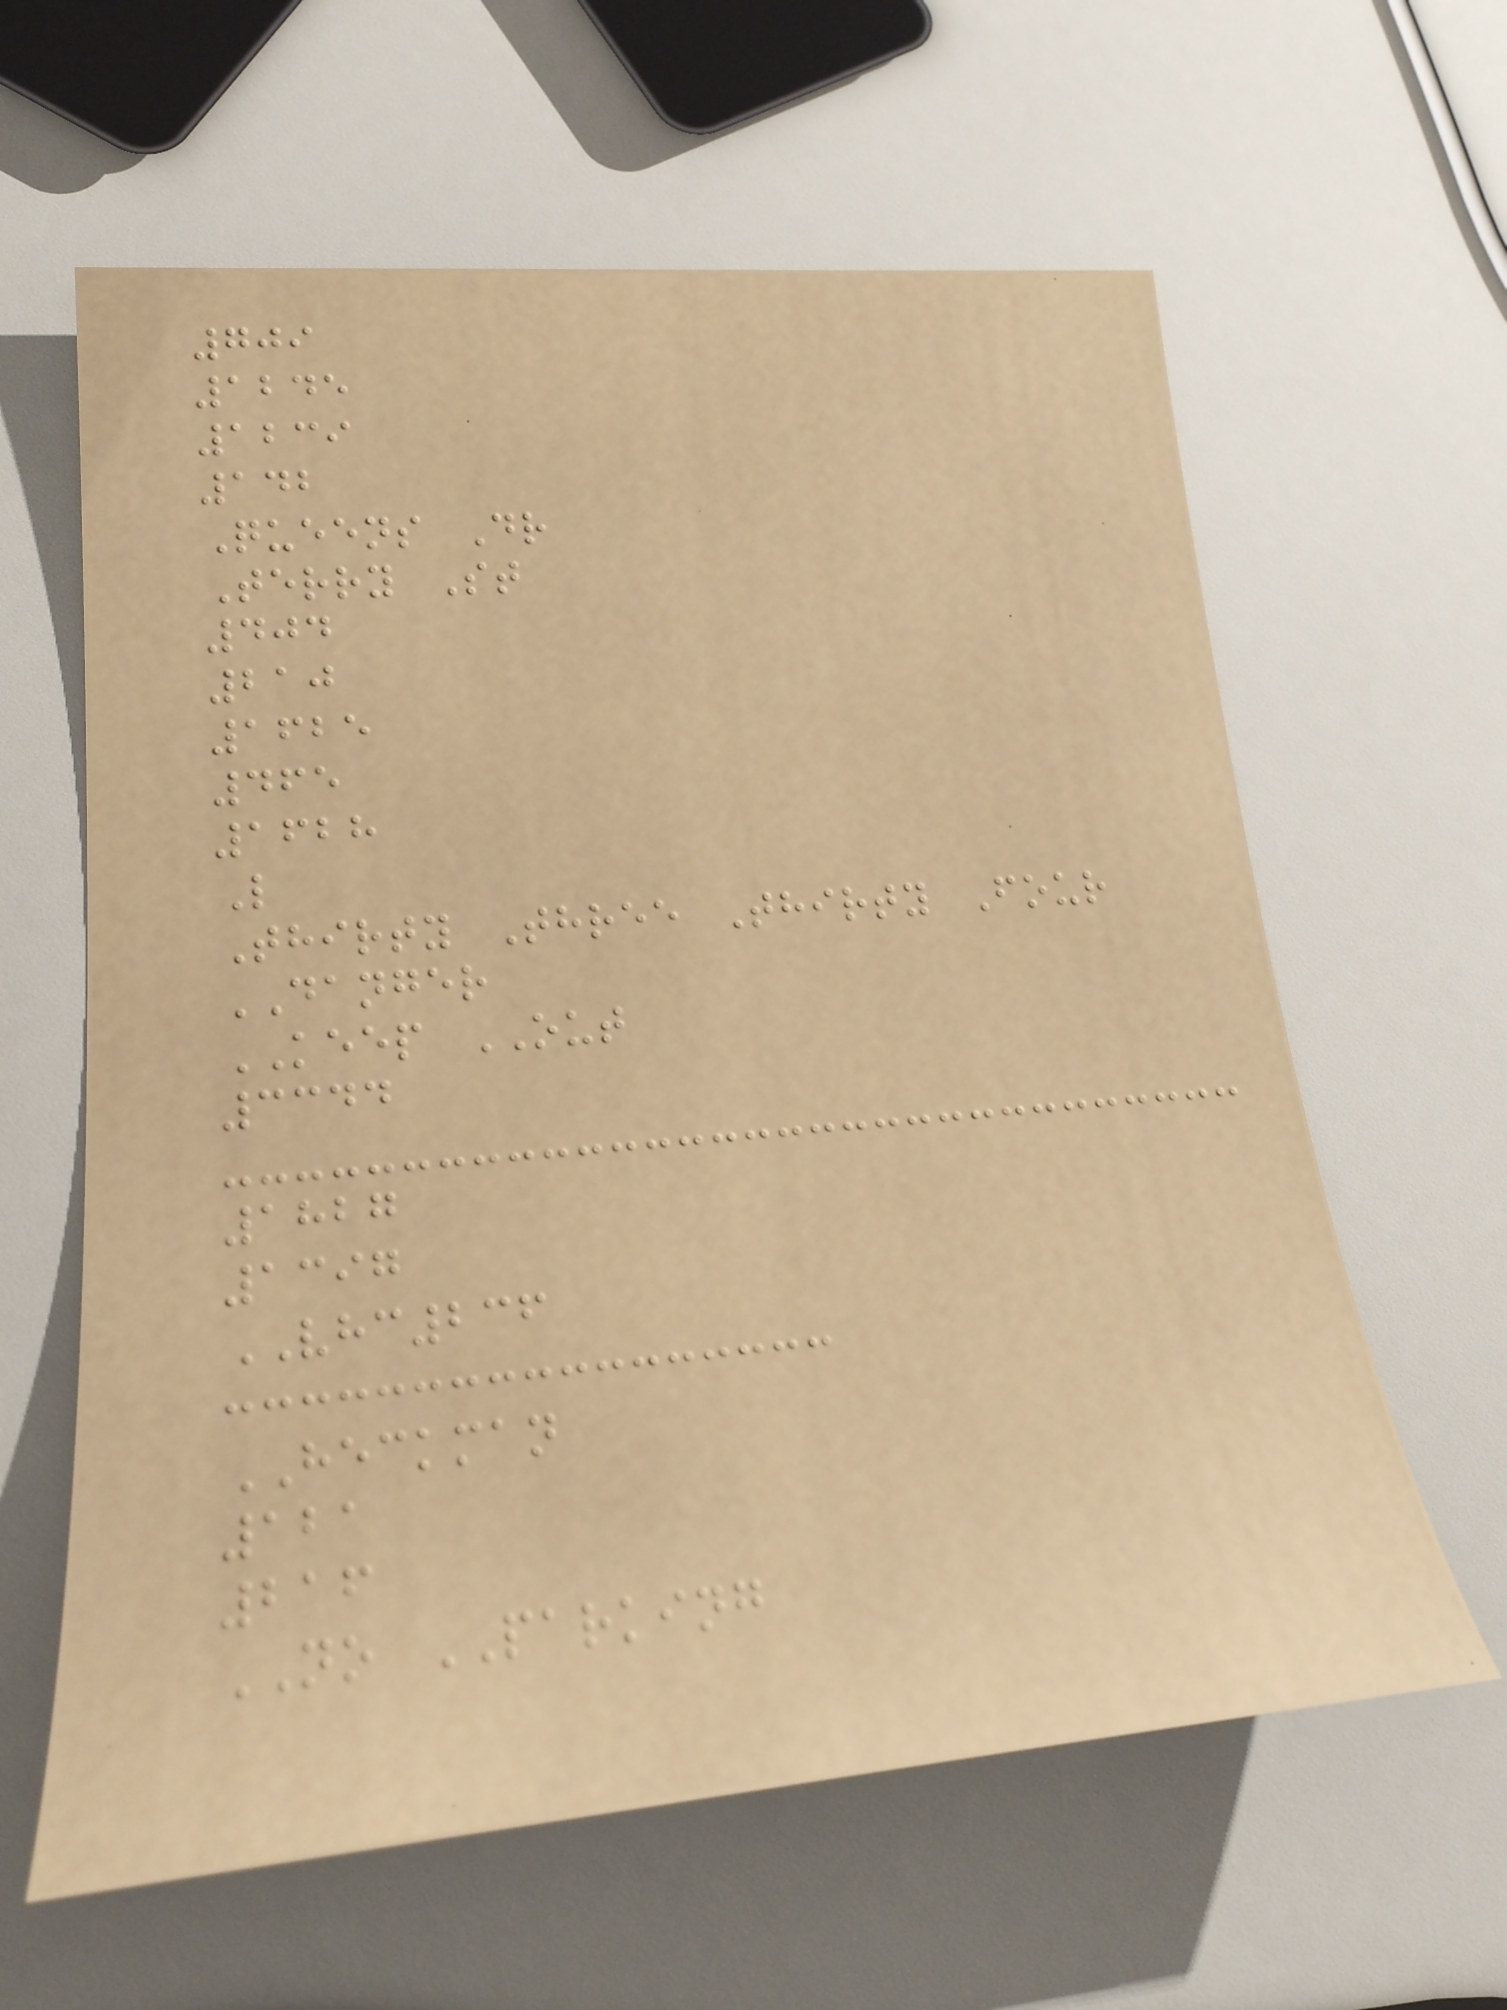709
1245
1239
142
Queens Dr
Terry St
404
210
1625
465
1628
L
Thirty Three Thirty Four
DANGER
KEEP OUT
3344
1827
1397
VHC236
HECKMAN
121
216
NO PARKING
